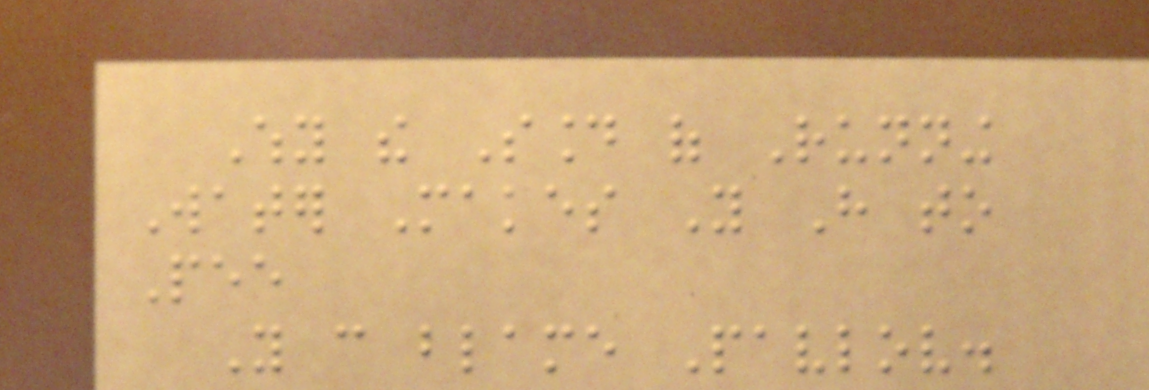Why the Sound of Running
Water Makes You Have to
Pee
You can blame Pavlov.
